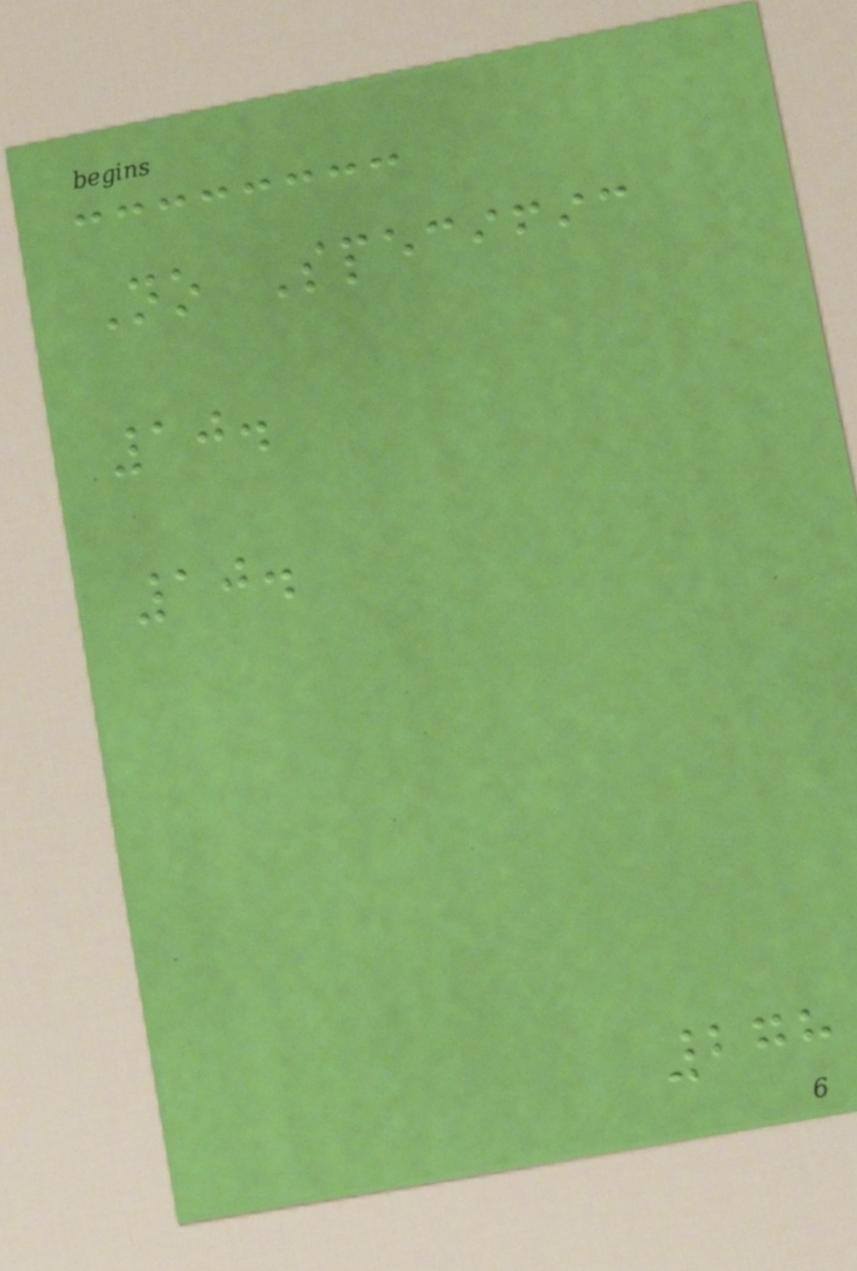No Specific
10.
10.
278
